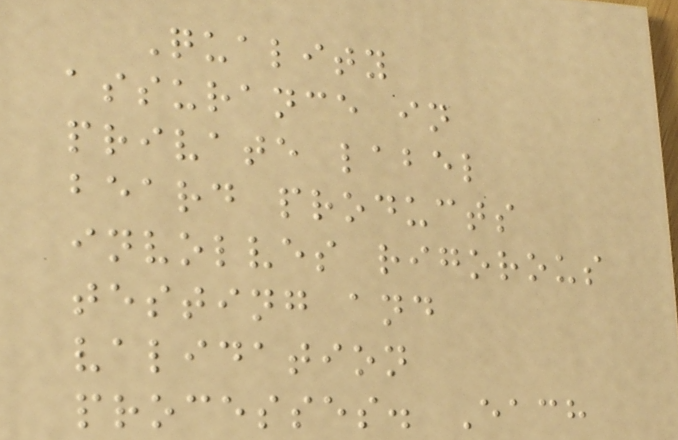Quality
assurance in
private label
beard products
involves rigorous
testing and
validation
processes. Each
